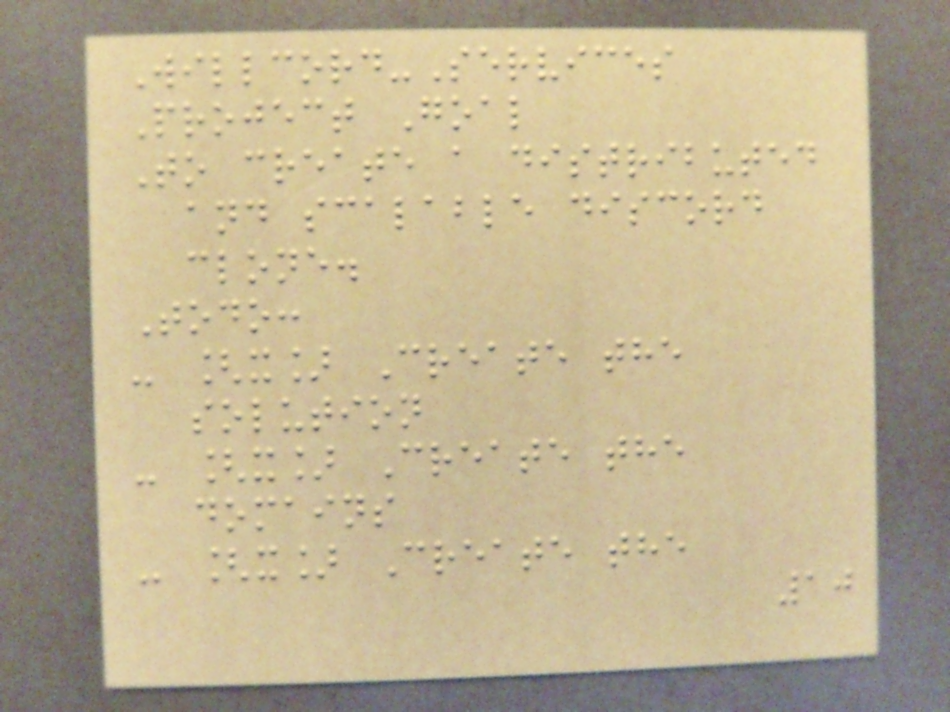Willcord-Services
Project Goal
To create a distributed
and scalable discord
clone.
Todo:
- [x] Create the
solution
- [x] Create the
domains
- [x] Create the
10
